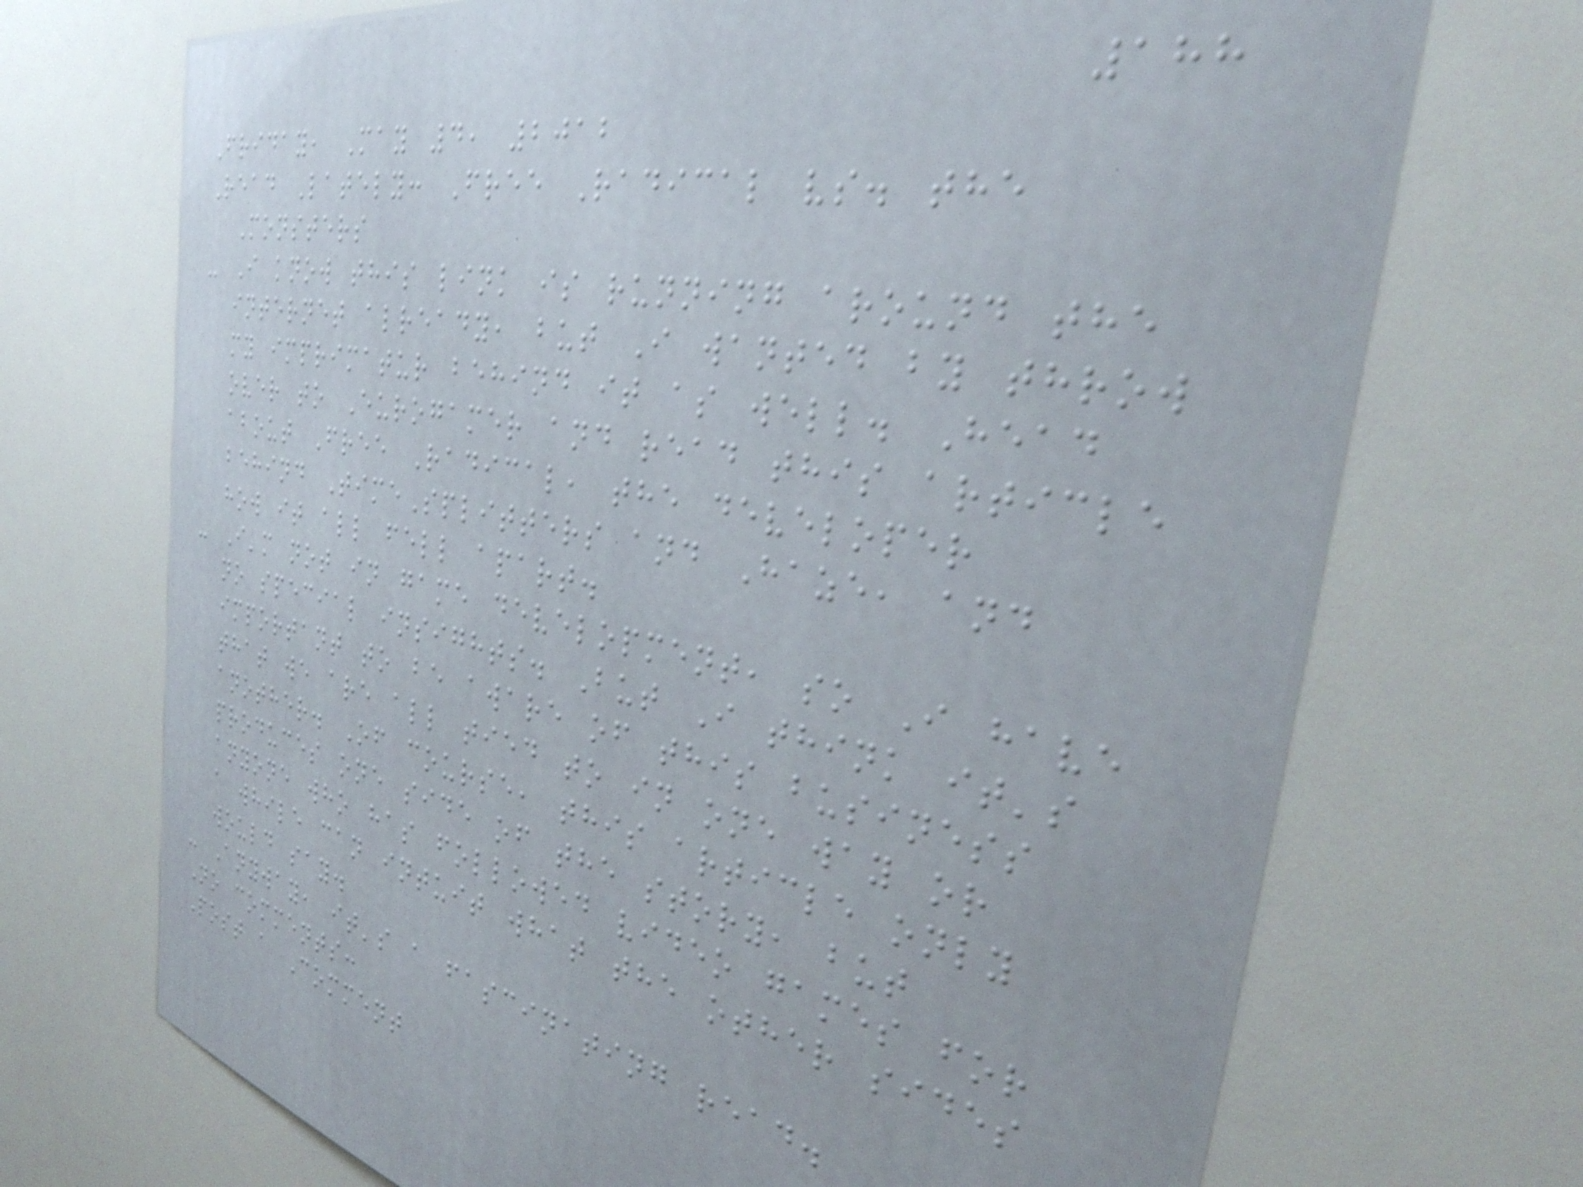188
Friday, May 4, 2012
Read Lately: Free Radical vs. the
Monsters
- I know this link is running around the
internet already, but I wanted by throw
my imprimatur behind it as well. Head
over to Eurogamer and read this article
about Free Radical, the developer
behind TimeSplitters and Haze, and
how it all fell apart.
- I'm not in game development, so I have
no special insights. But I think it's
important to be aware of this business
that we are all tied to in one way or
another. Of course, this article only
produces one side of the story, but
anyone who has followed video games for
a while can intuit what the other sides
would say.
- Anyway, it's a fascinating read.
No comments:
Post a Comment
